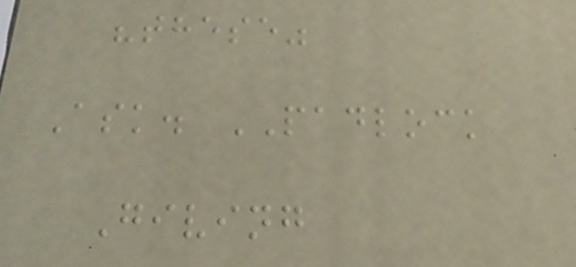"these"
Ask. PADLOCK
Giving
